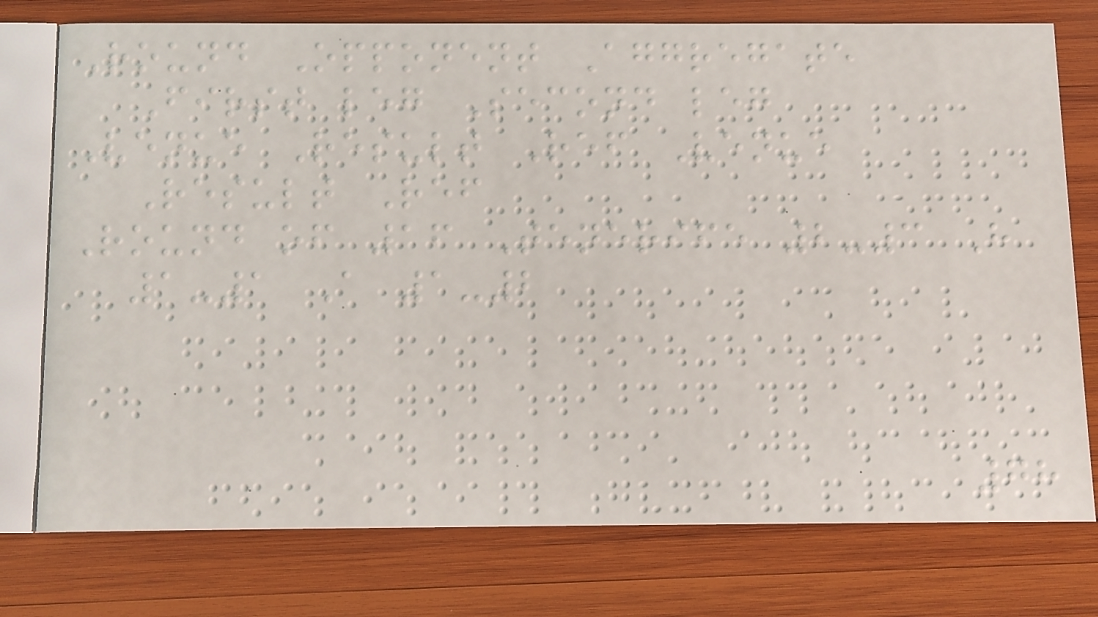Round Opponent Aggregate
First leg Second leg
Venue Result Ref Venue
Result Ref
Round of 16 Tenerife 2-3 H
1-1 A 1-2
78
